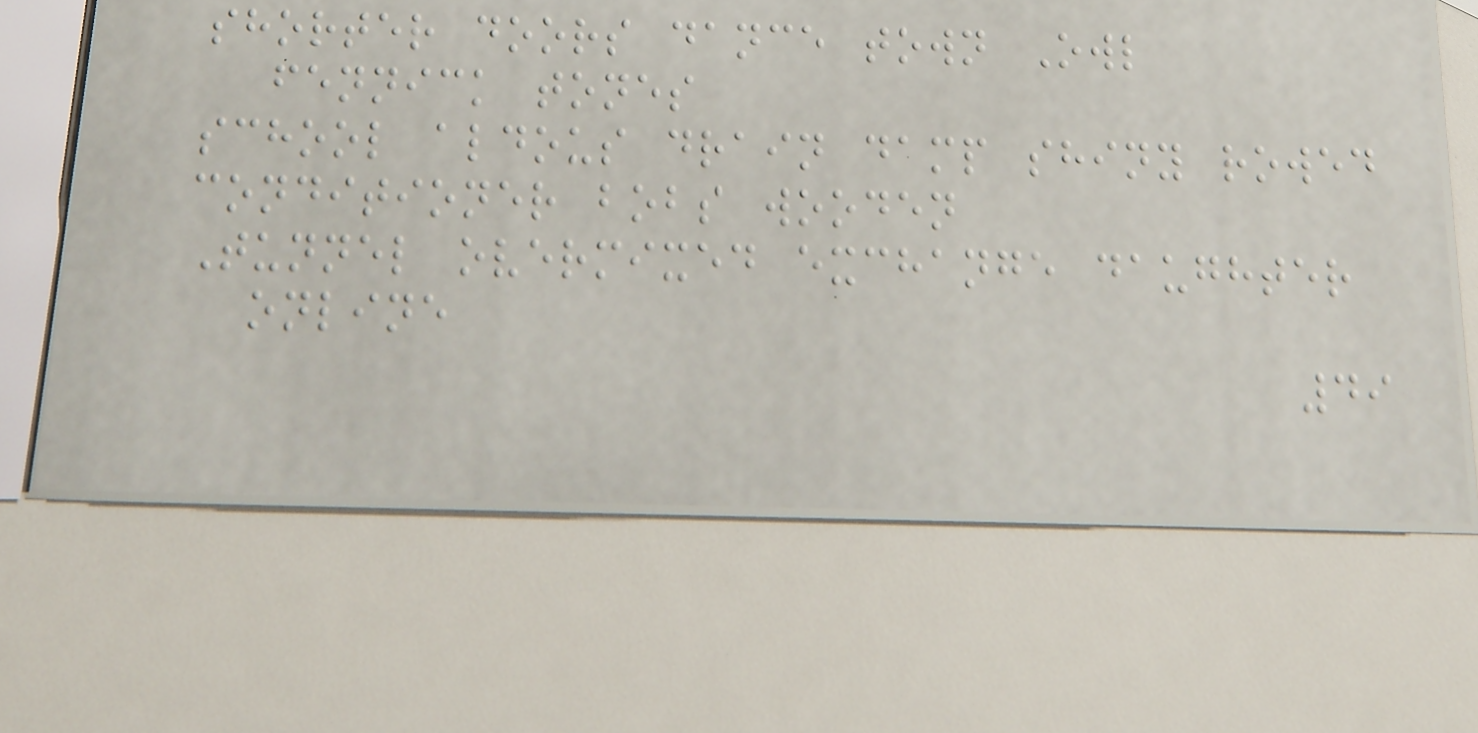shorter doors dance town Owl
fennick tones
school aldous drain damp shiny rowed
conditioner bobs wooden
Tunnel overmixed exchange daughter
online
49
